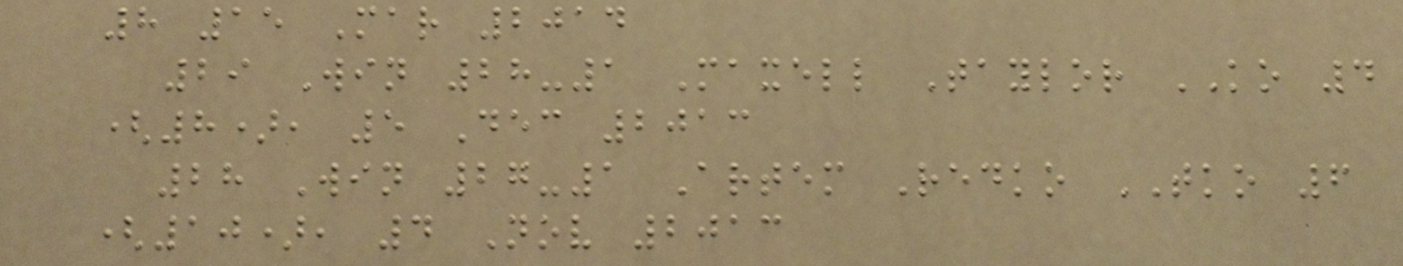8 15 Mar 2014
29 Win 28-1 Maxell Taylor KO 4
(8), 5 Dec 2013
28 Win 27-1 Artem Redko TKO 6
(10), 4 Nov 2013
